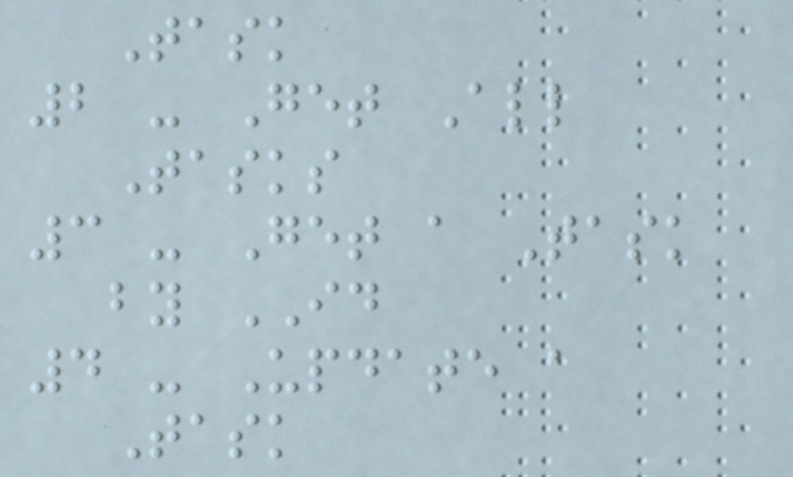Task
2 - Get All
Tasks
3 - Get a Task
by ID
4 - Update a
Task
